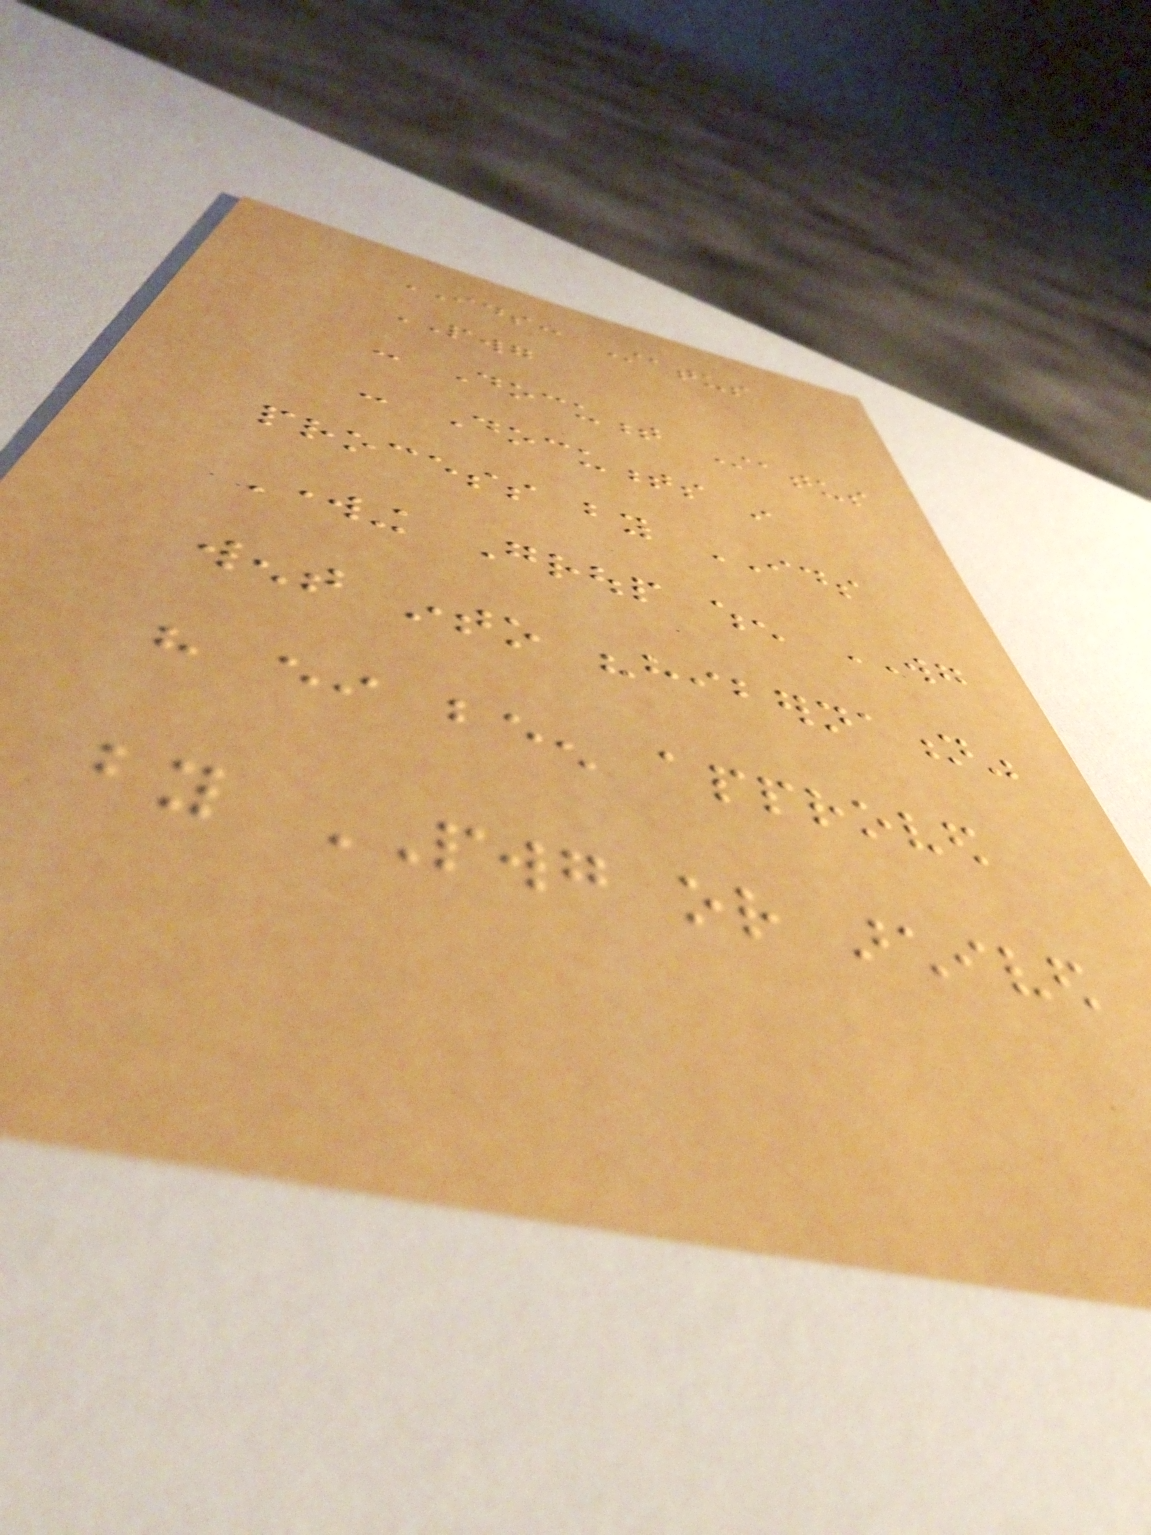IDS: Status
PWG
- Document Status
- Documents in
process by IDS
Working Group when WG
went into "hibernation"
have either been approved
by PWG or archived
